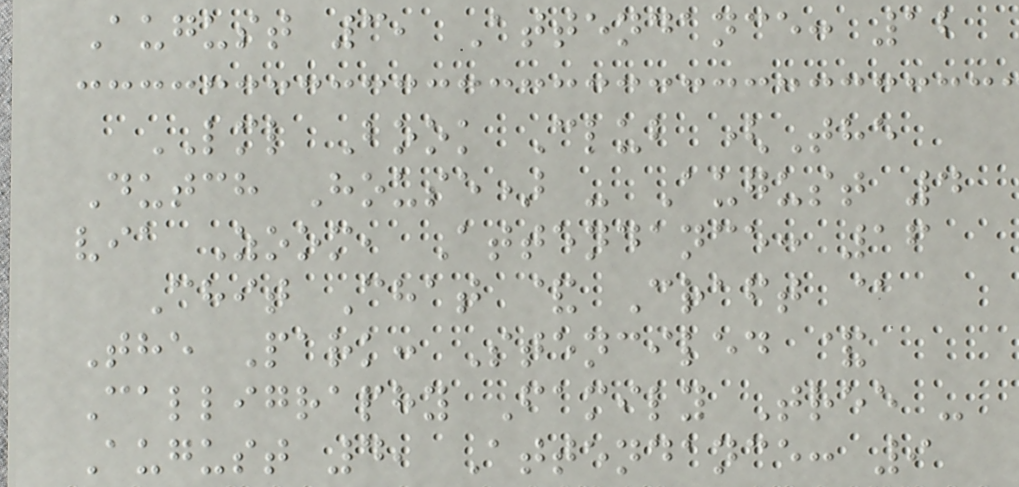August 3, Attendance: 12
LML Book Club (The
Dutch House) - August 4
via Zoom, Attendance: 16
Chit Chat & Craft @
The Park: Stenciled &
Calligraphy Family Tree -
August 4, Attendance: 9
